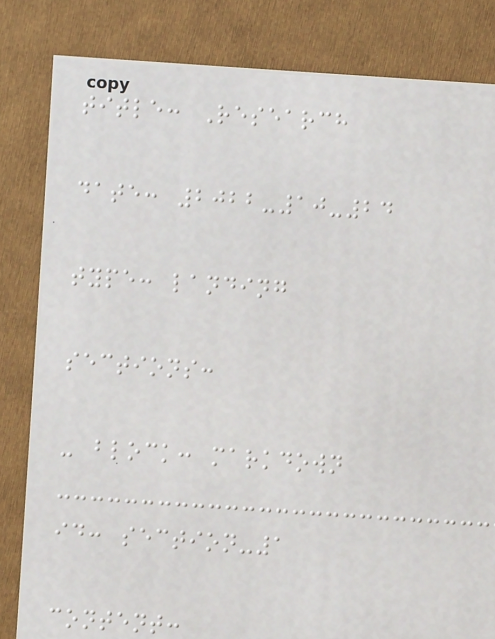title: Research
date: 2022-10-24
type: landing
sections:
- block: markdown
id: section-1
content:
